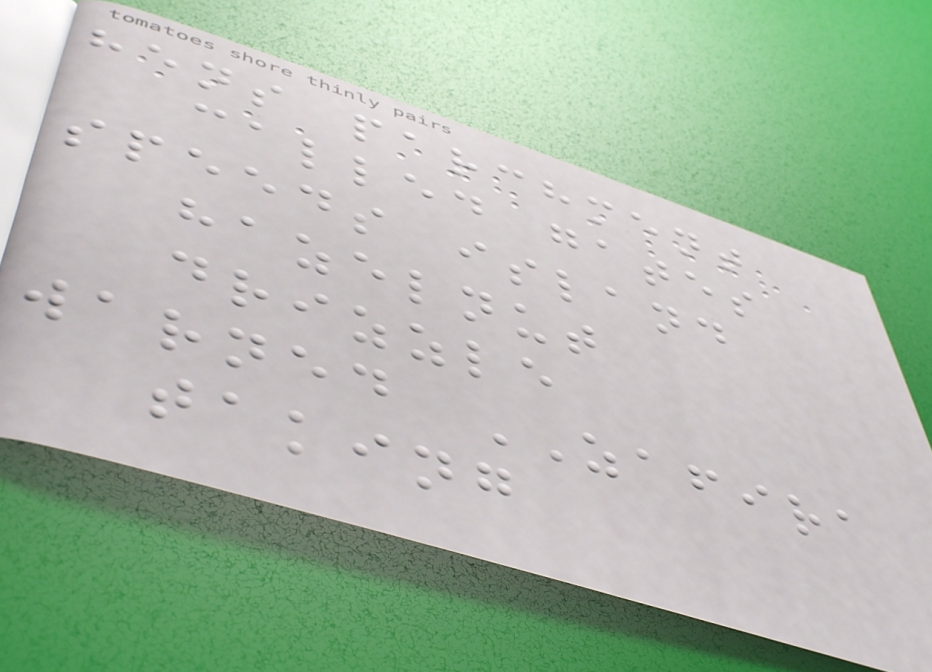hens parchment
called gates
speeds island
hazelnut
drizzle
warned ZAFIRA
taking
